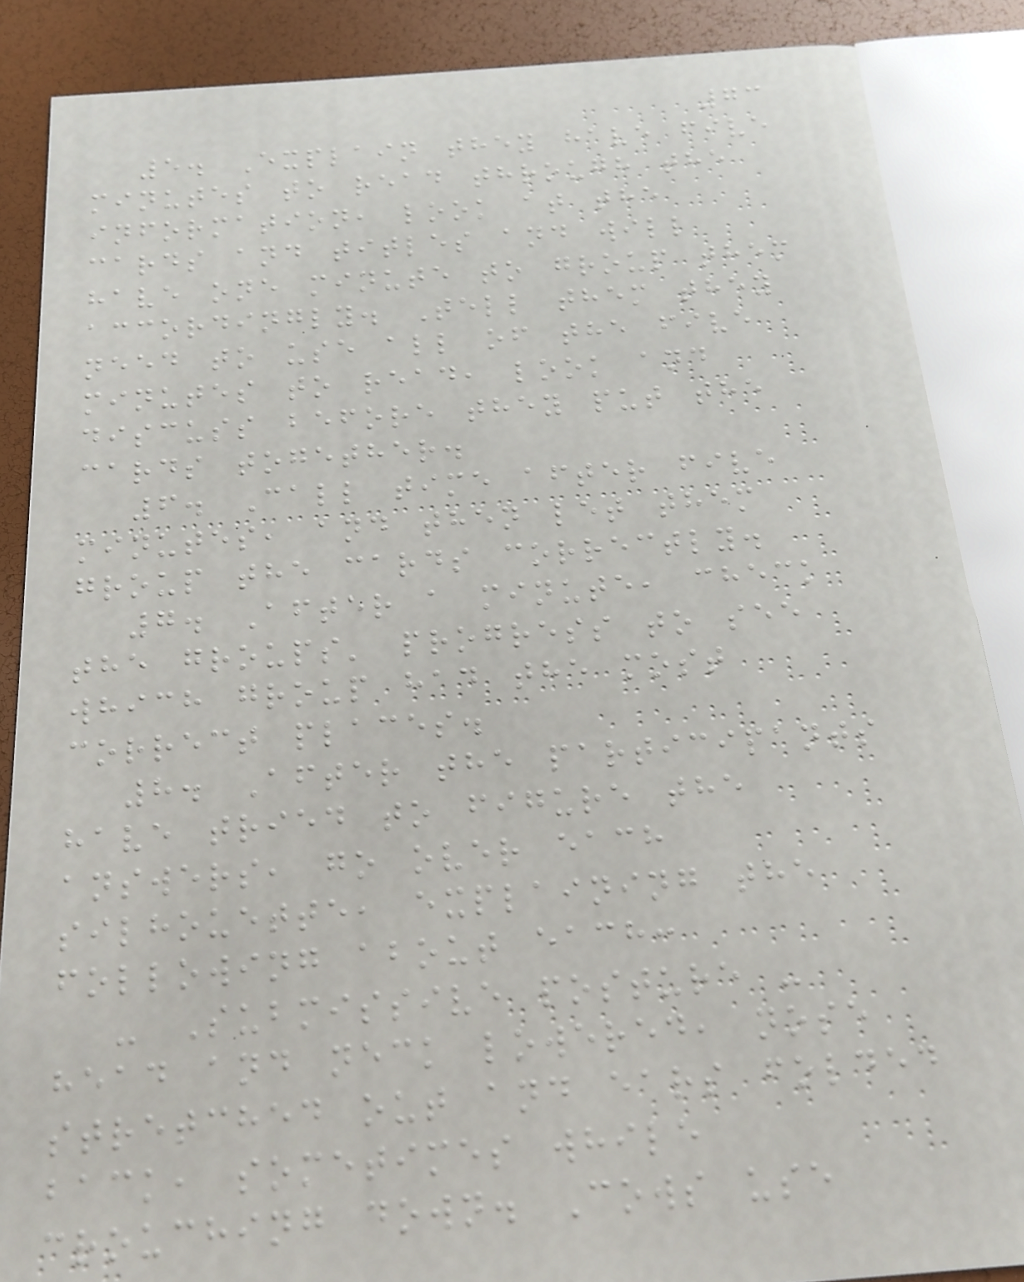73
5. Explain they have five
minutes to read through the
information, look at the
cards and titles and will
have one minute to group them
accordingly. Tell them they
need to use all of the five
minutes to read, look and
discuss before they put the
cards together.
6. Call time after five
minutes, and then let them
group the cards correctly.
7. After a minute, check
the groups' progress to see
which group had the most
correct places.
8. After the participants
have tried to figure the
answers, go over each
silhouette, explaining the
following about each:
- Submissive posture -
head and neck lowered, nose
stretched out and ears folded
back, sometimes while
crouching down. Cows use
